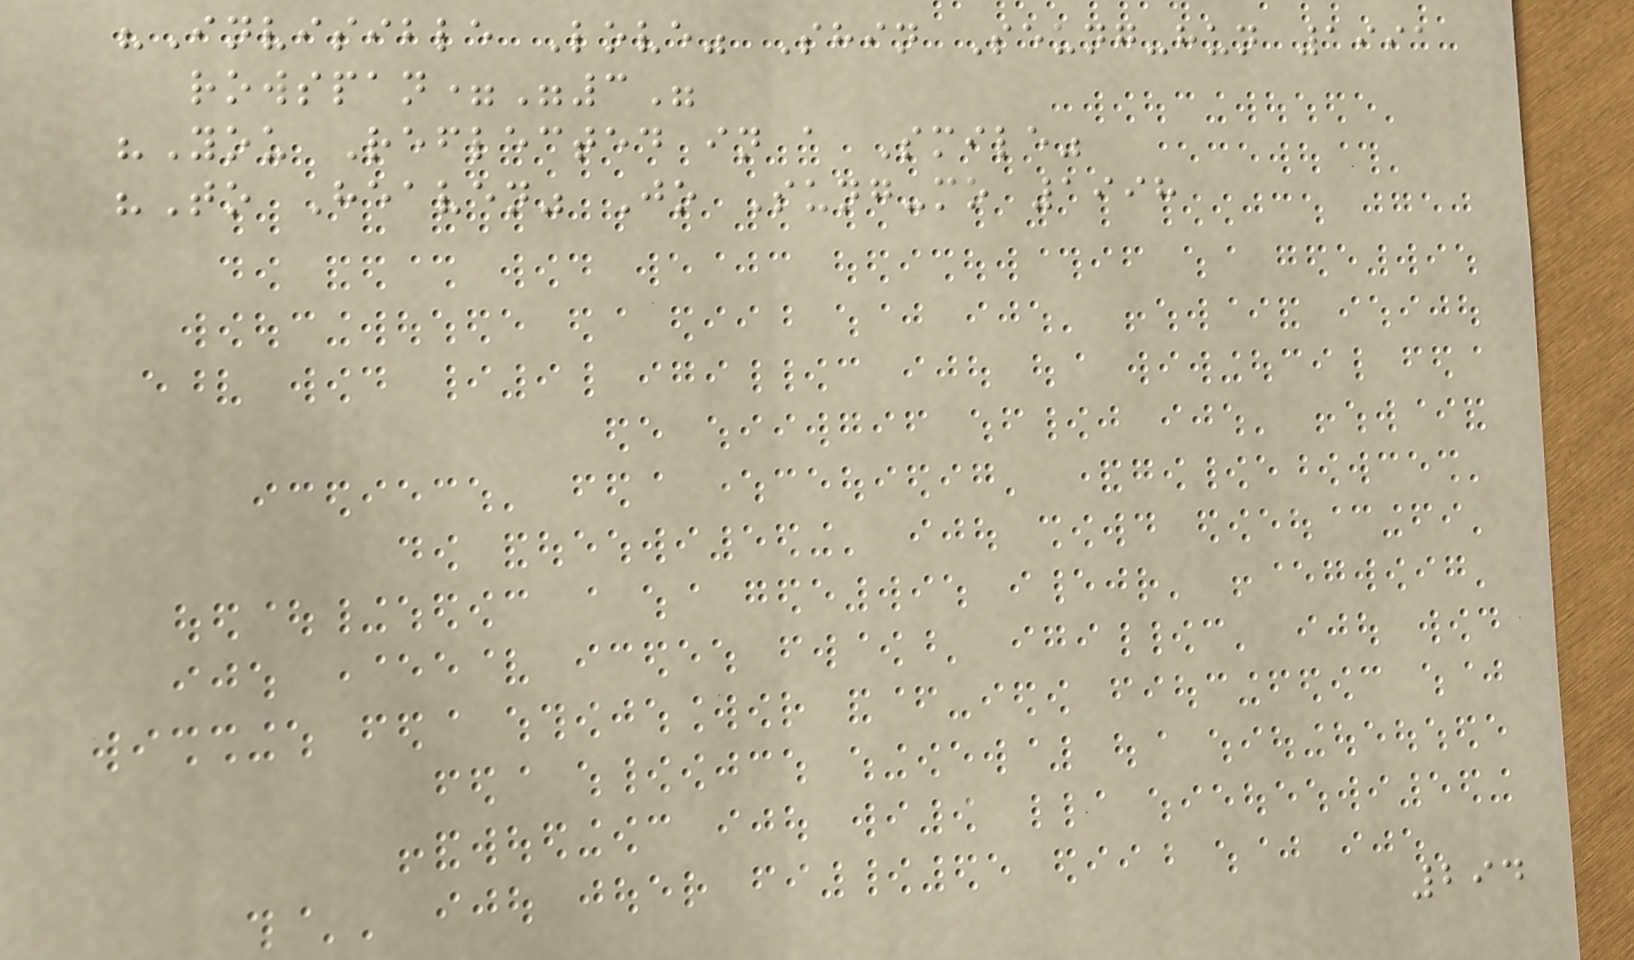"Invisible Love" Shin Seung-hun 1991
rowspan="3"
"You Reflected in a Smile"
"To Heaven" Jo Sung-mo 1998
294
